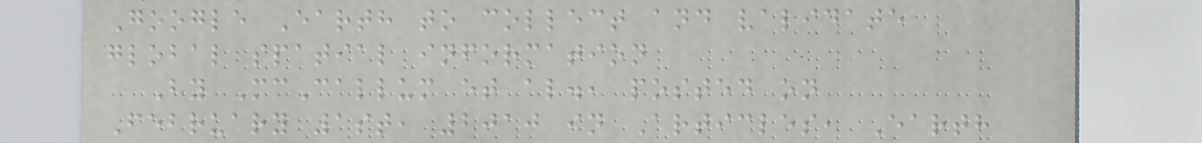Google Earth to collect and validate
global spatial information
By McCallum et al., posted on
February 1st, 2010 in Articles, Earth
